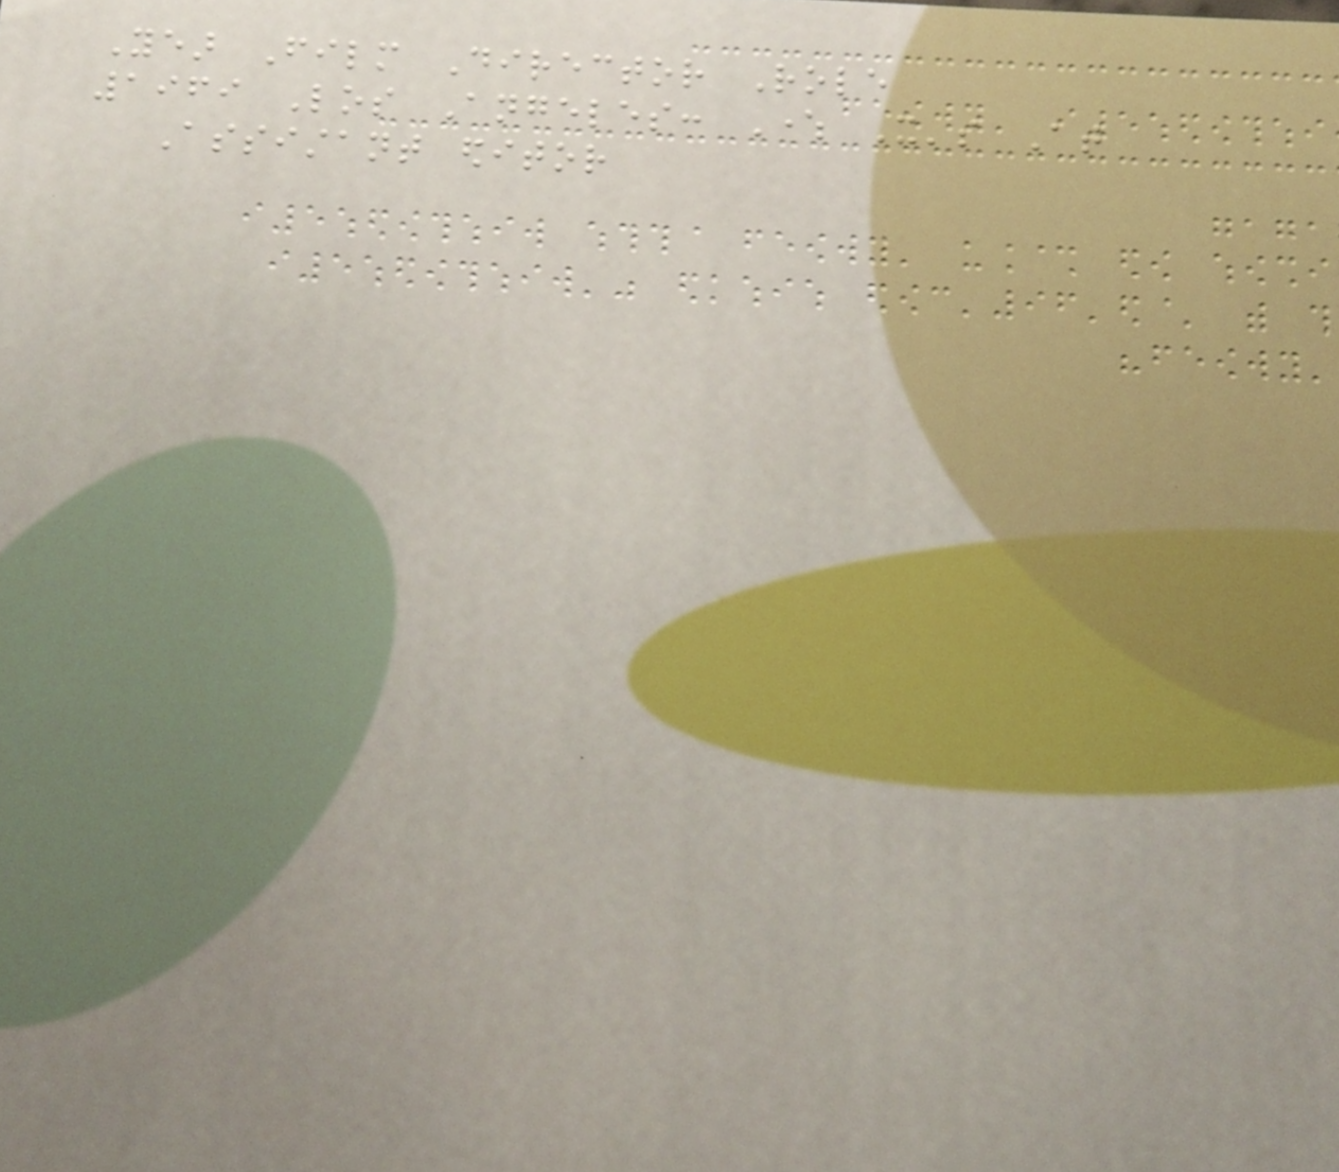Year Film Director Role
1969 Los Angeles: Where It's At
Assistant editor
